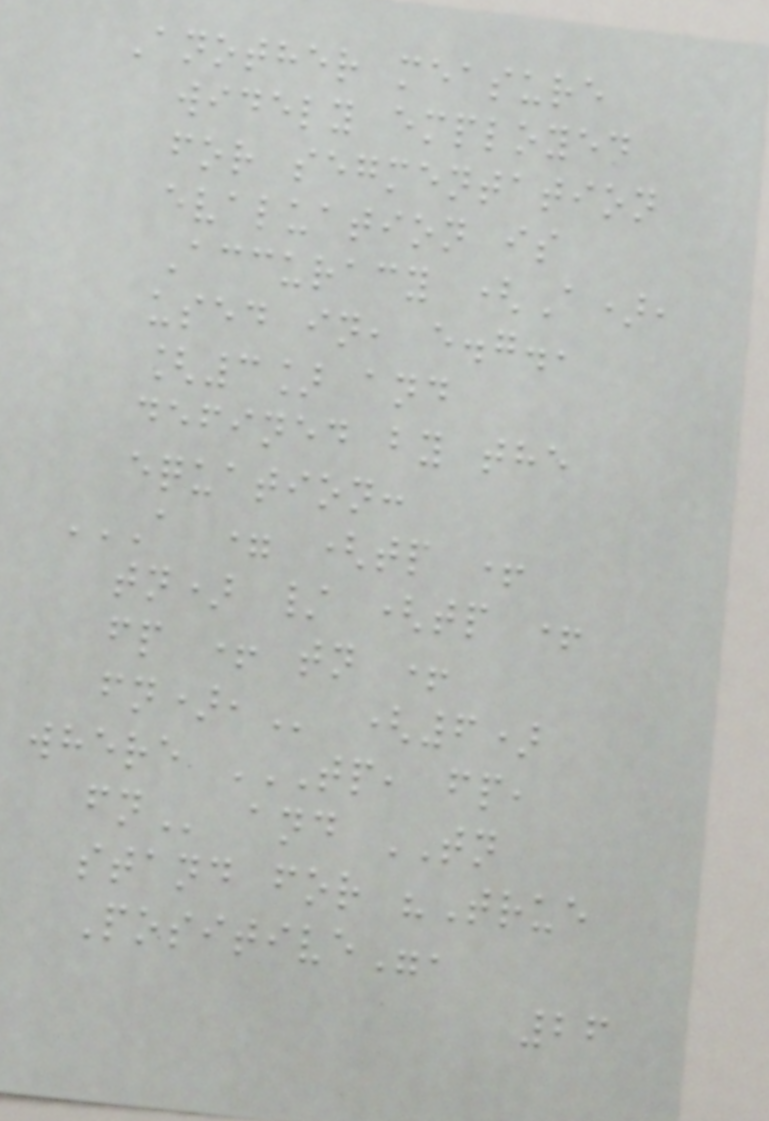Another measure
widely employed
for segmentation
evaluation is
Accuracy (A),
used in, e.g.,
[3] and
defined by the
equation:
A = (TP +
TN) / (TP +
FP + TN +
FN), (6)
where TP, FP,
FN and TN
stand for "True
Positive",
26
